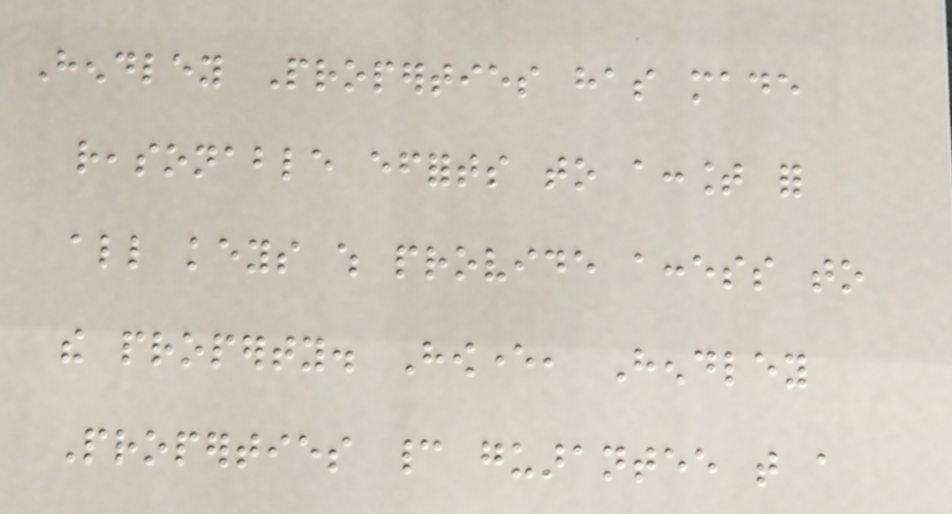Hendley Properties has made
reasonable efforts to account for
all keys which provide access to
the property. However, Hendley
Properties cannot guarantee that a
